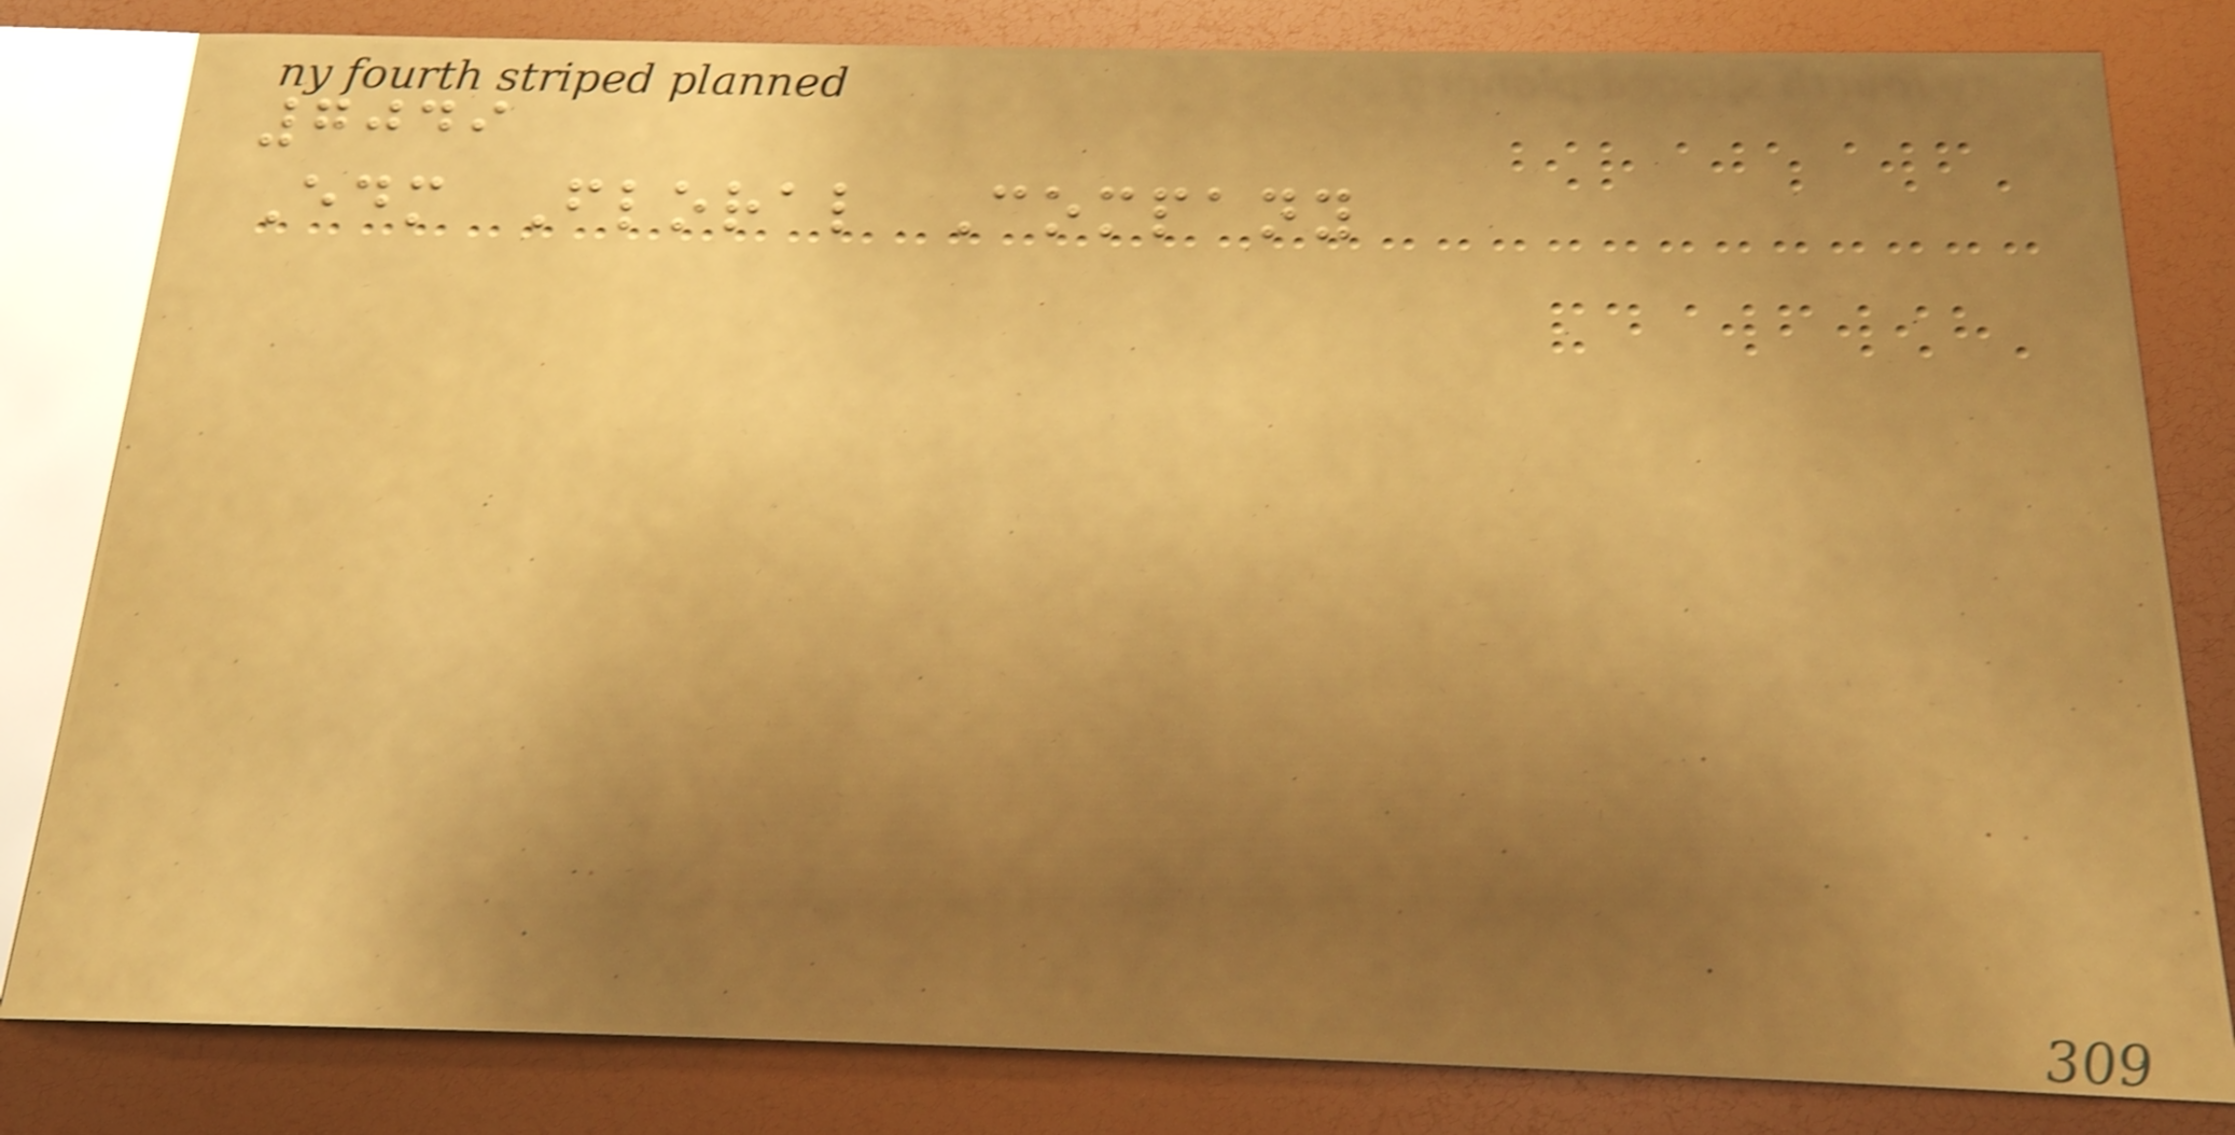7049
Edm Floral Company
